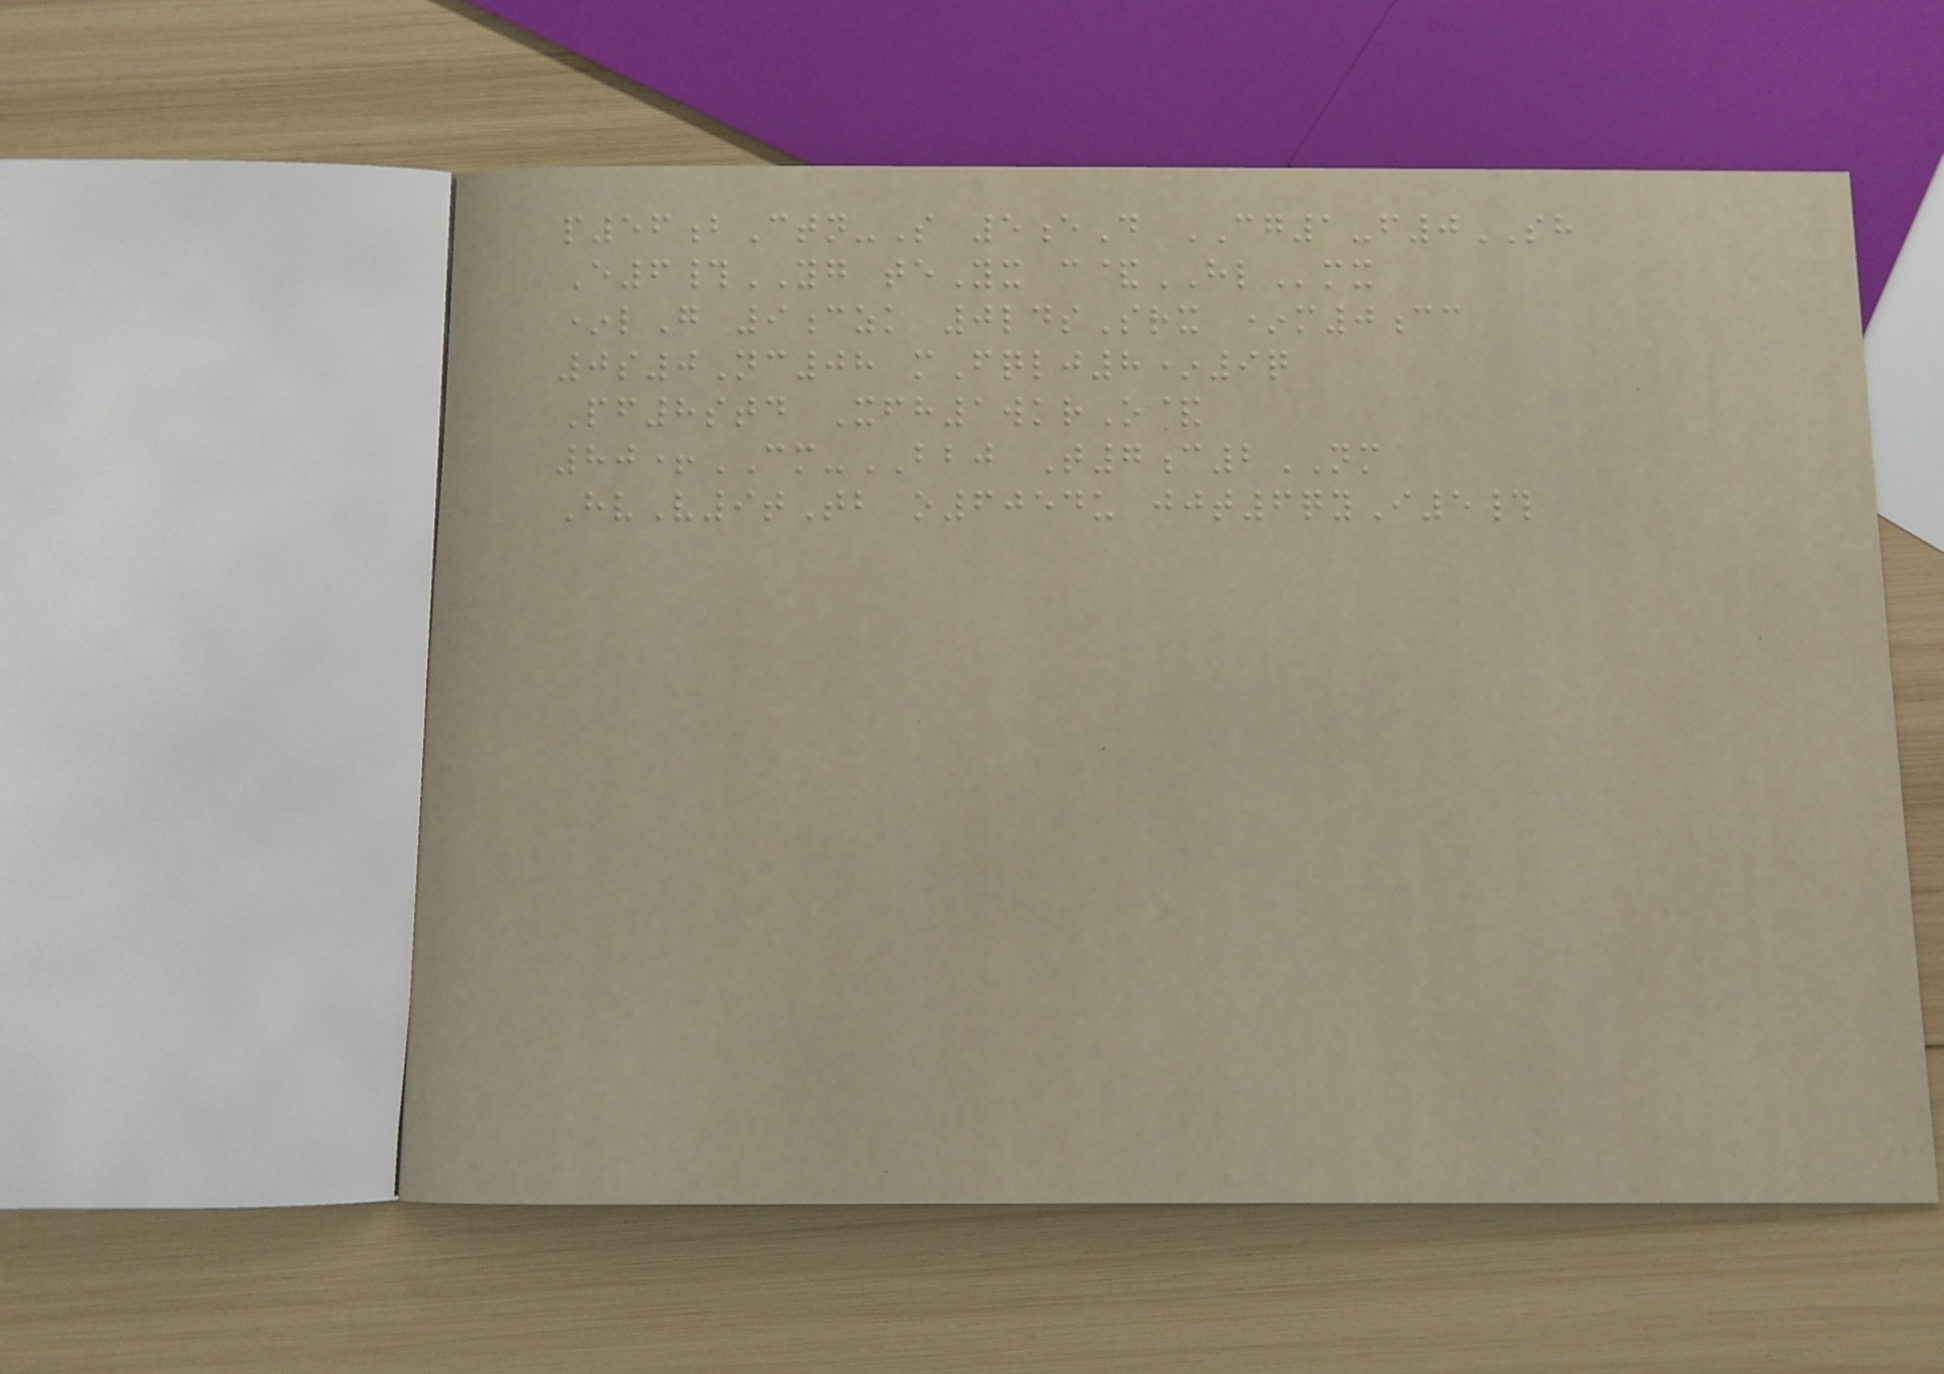p56bCtn-S 5eD CG1-f0SH
E6#YG teYx c&HLmx
*lG 9czk 0ldsSrx *m0cc
0s0Nc08 mFqlj8*9q
Pf8std Xfh1wkrO&
80+CM-BBJ T7c2NM
HvV9tTb o6054u jjt6qyI5#
